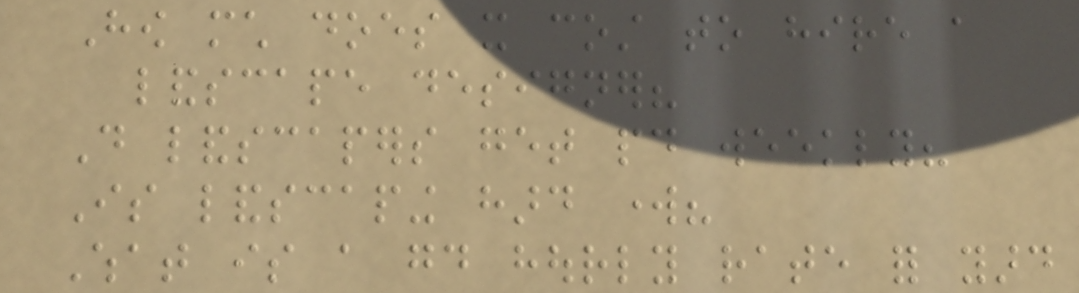How much does it cost to hire a
landscape designer?
Do landscapers get paid weekly?
Is landscaping hard work?
What is a good hourly rate for yard
